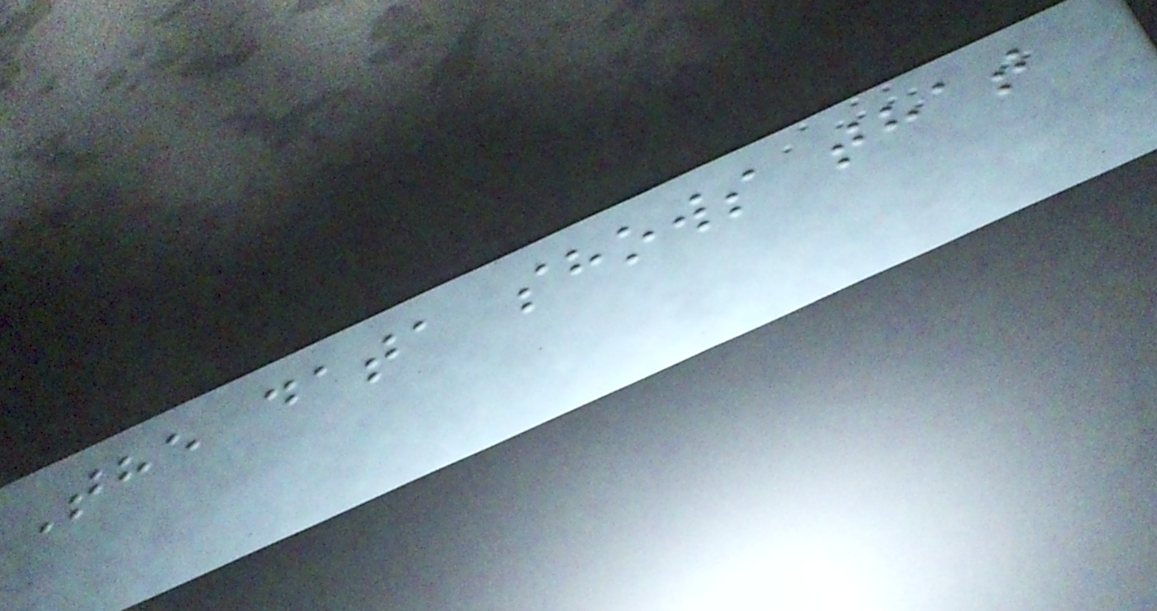The data shows that
